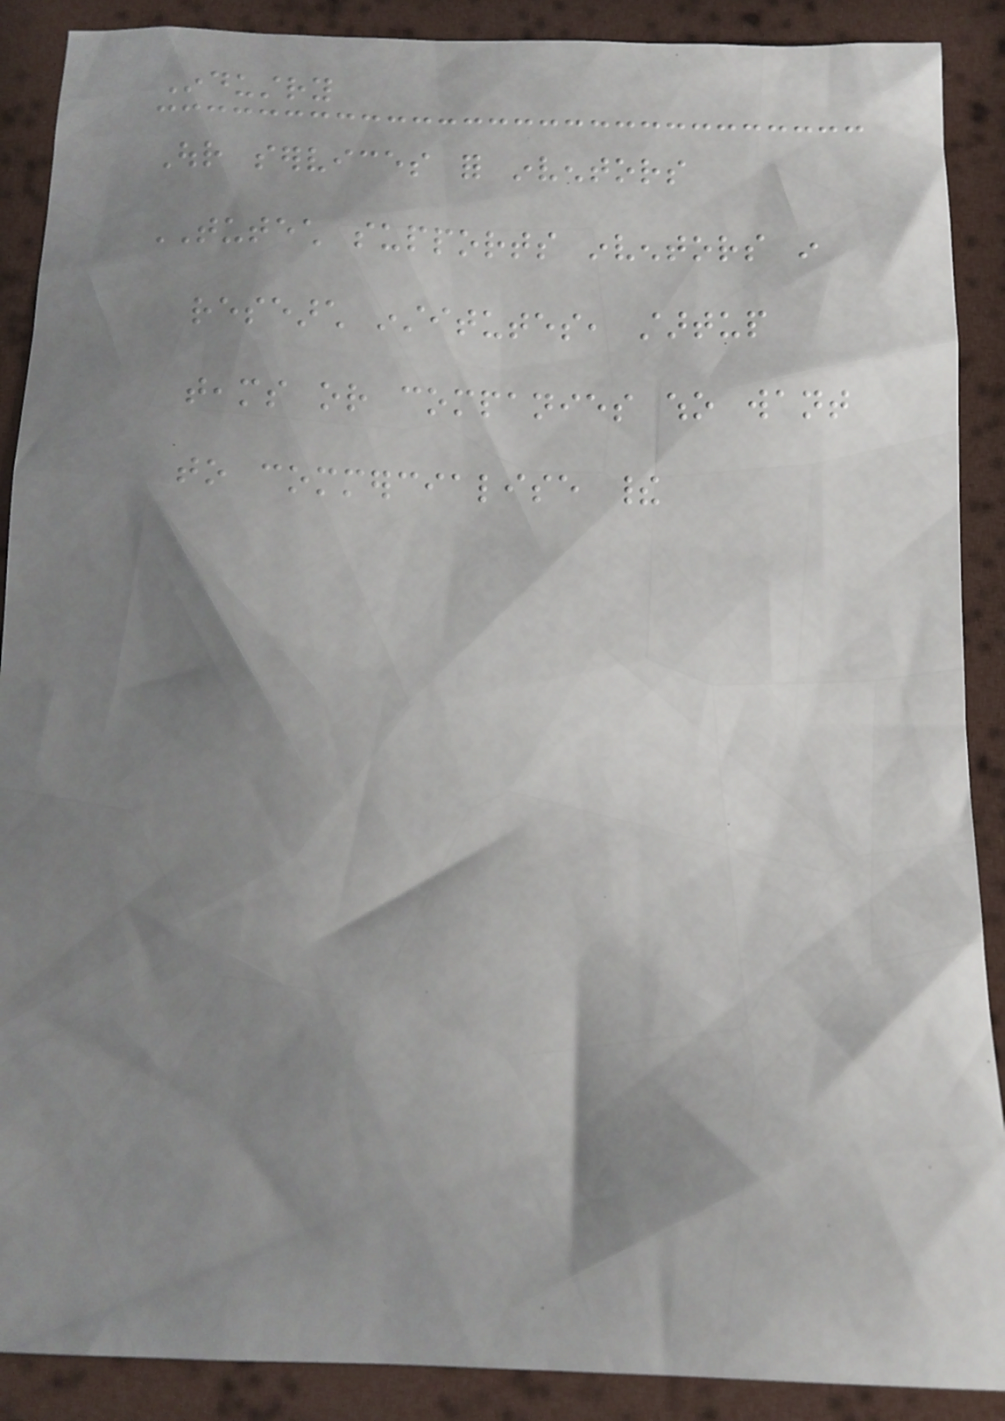Industry
Our services for inventors
TUTECH supports inventors in
research institutes, startup
teams or companies who want
to commercialise their
